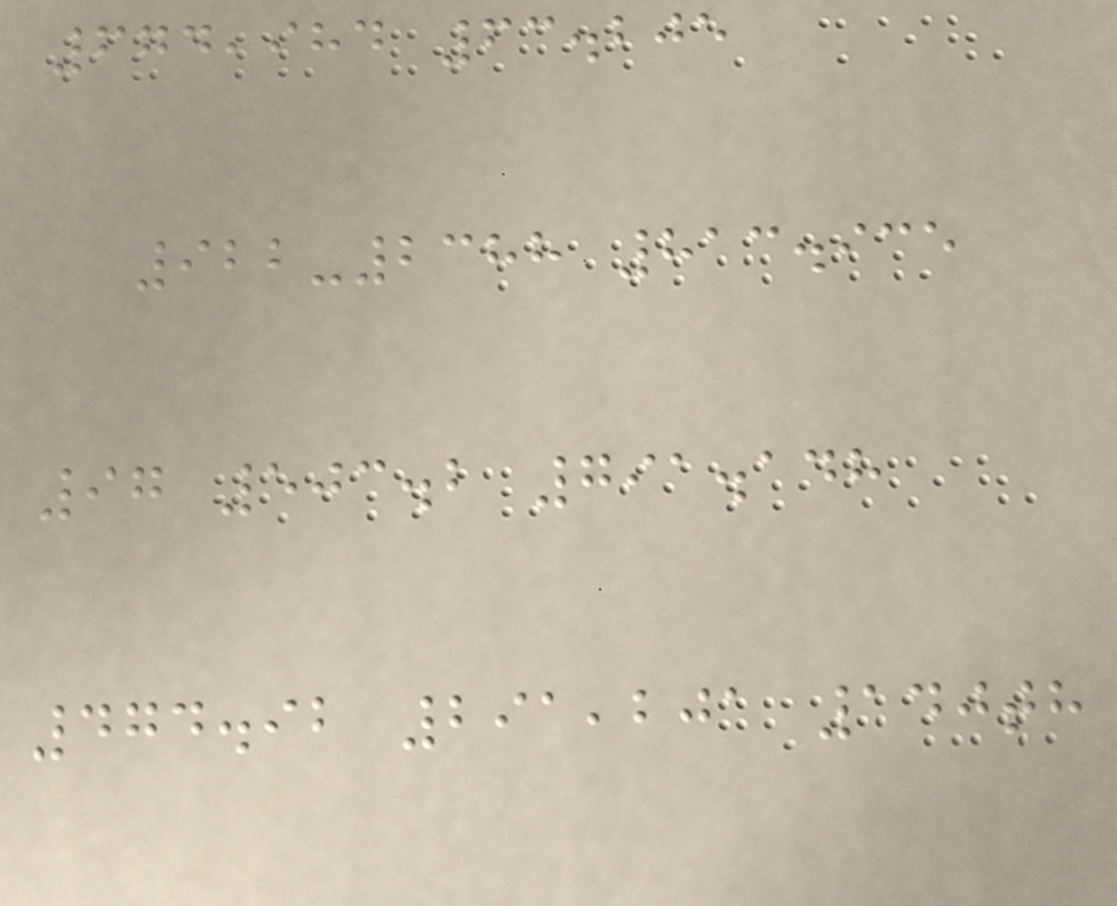674,984 63.205
922-2388 813.935
97 503.2 791.148
474.92 291,201 140th
